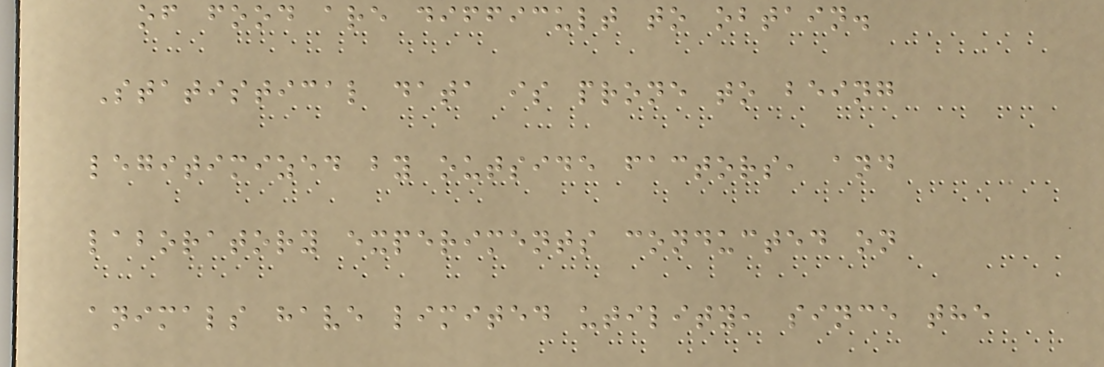of food are difficult to obtain.
Statistical data is prone to being
legitimized by outside factors, and
laboratory experiments conducted on
animals have limited utility, since the
